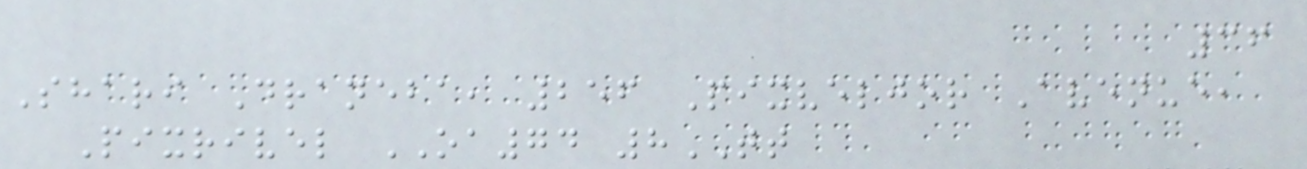36
Shari Draneba, 256 Pixveljor Avenue,
Pixrivel OA74 8TT
